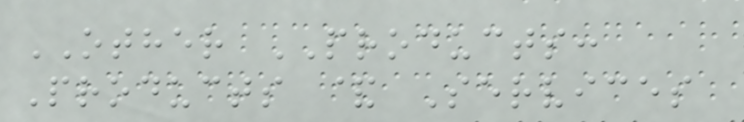OTHER PRODUCTS:
Products & Services
